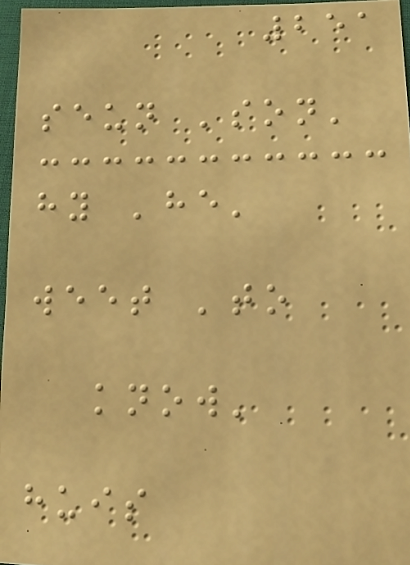251
seun 'son'
hy 'he'
weet 'to
know'
huis
